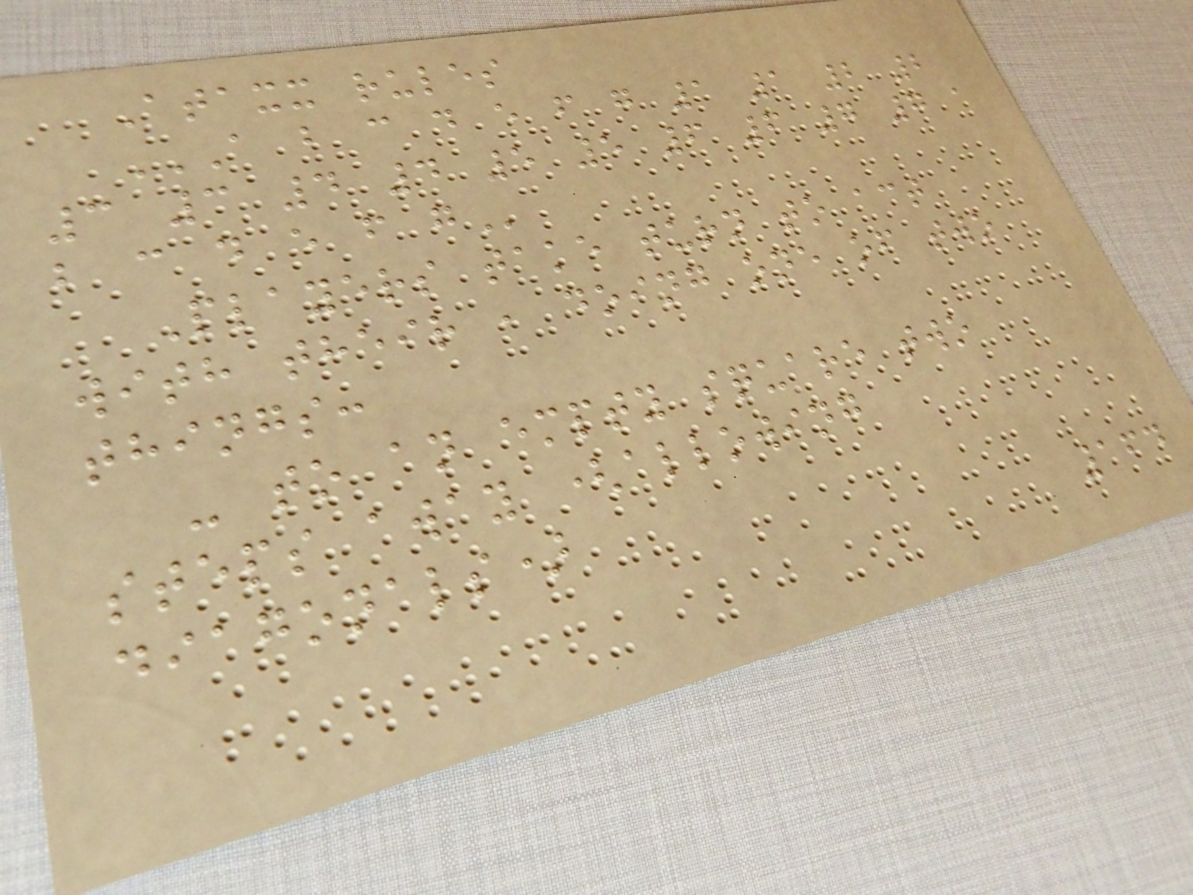Ataxx rules
A B C D E F G 1 1 2 2
3 3 4 4 5 5 6 6 7 7 A
B C D E F G
Players take turn to act
with their , doing one of two
things:
- to an empty square two
steps away (allowing
diagonals)
164
